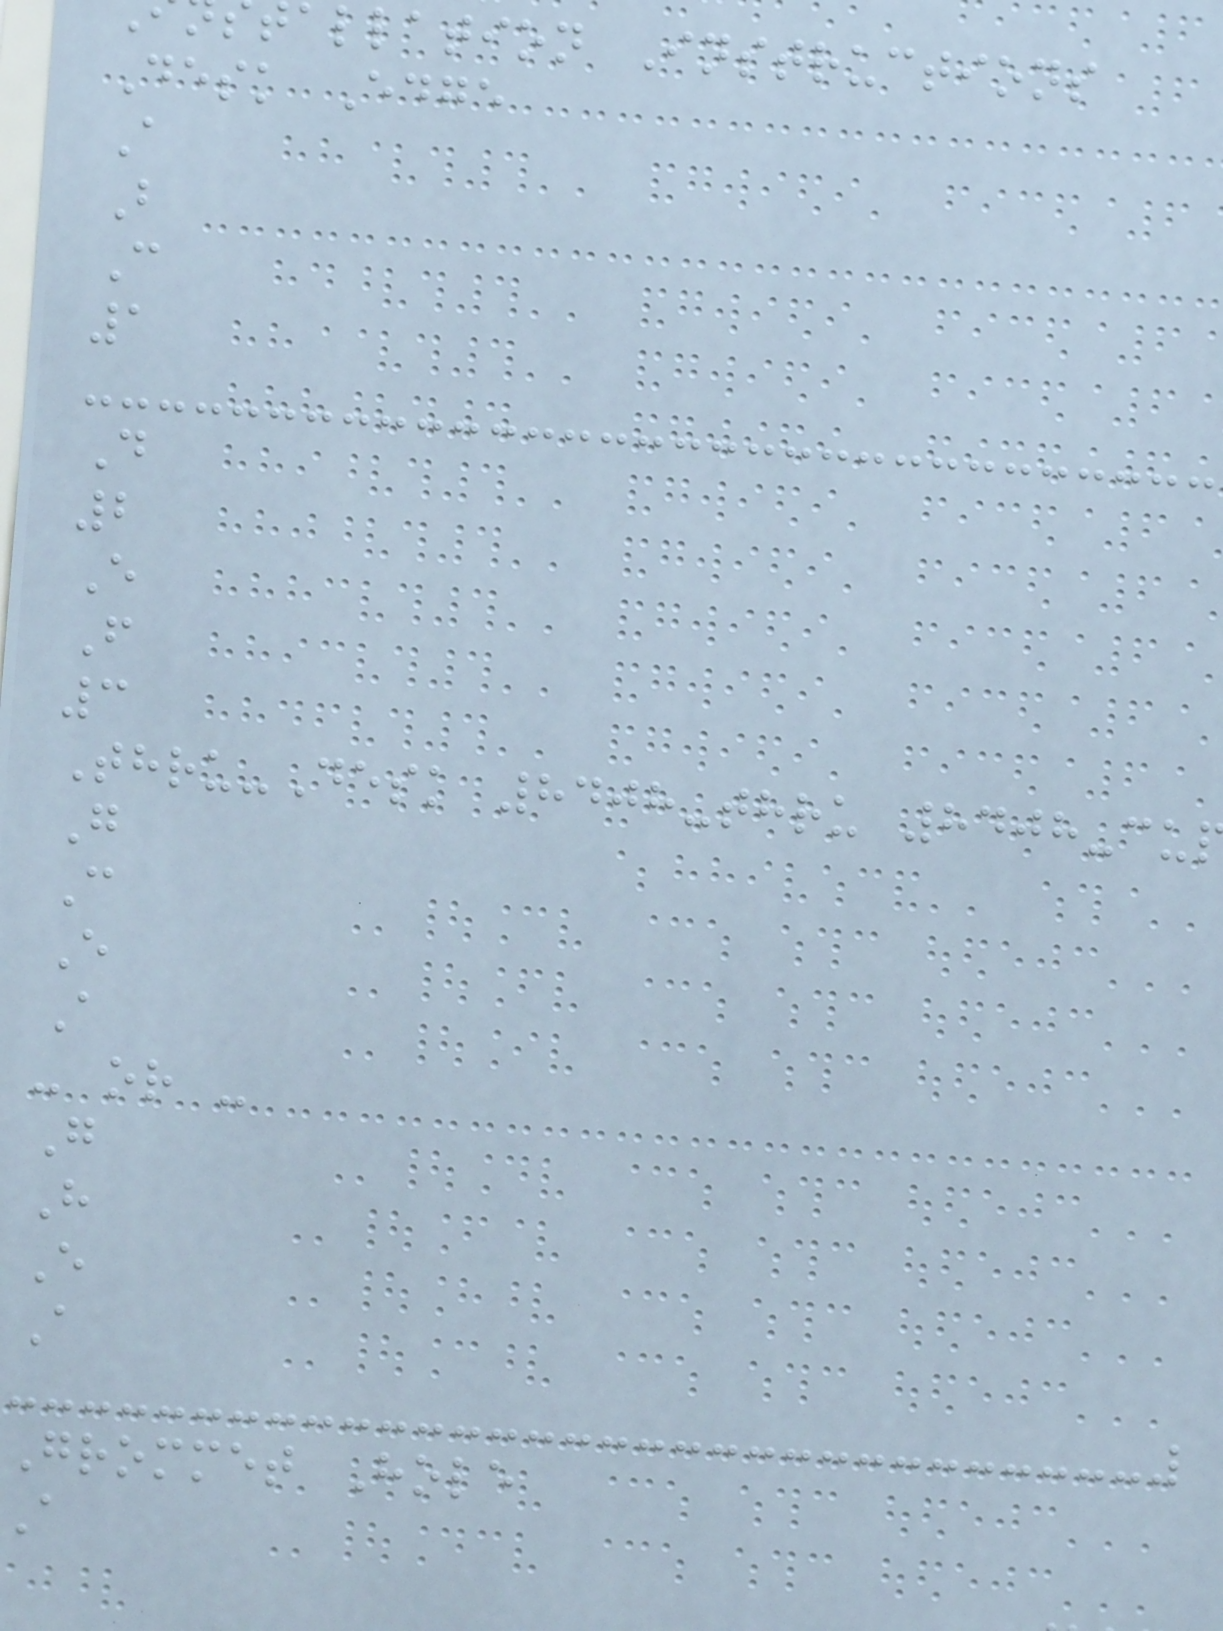allation Instructions
Desk Edge
A
B
C
1
D
2
E
F
3
Thru-Desk 8408-thru 8408-cu
G
C
E
A
- or -
G
H
E
A
Grommet Hole
